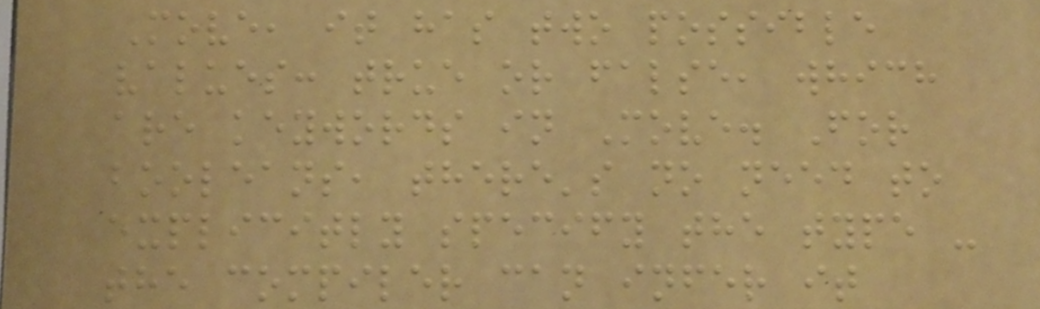Move, it has two possible
values: true or false, which
are keywords in Move. For
booleans, there's no need to
explicitly specify the type -
the compiler can infer it
